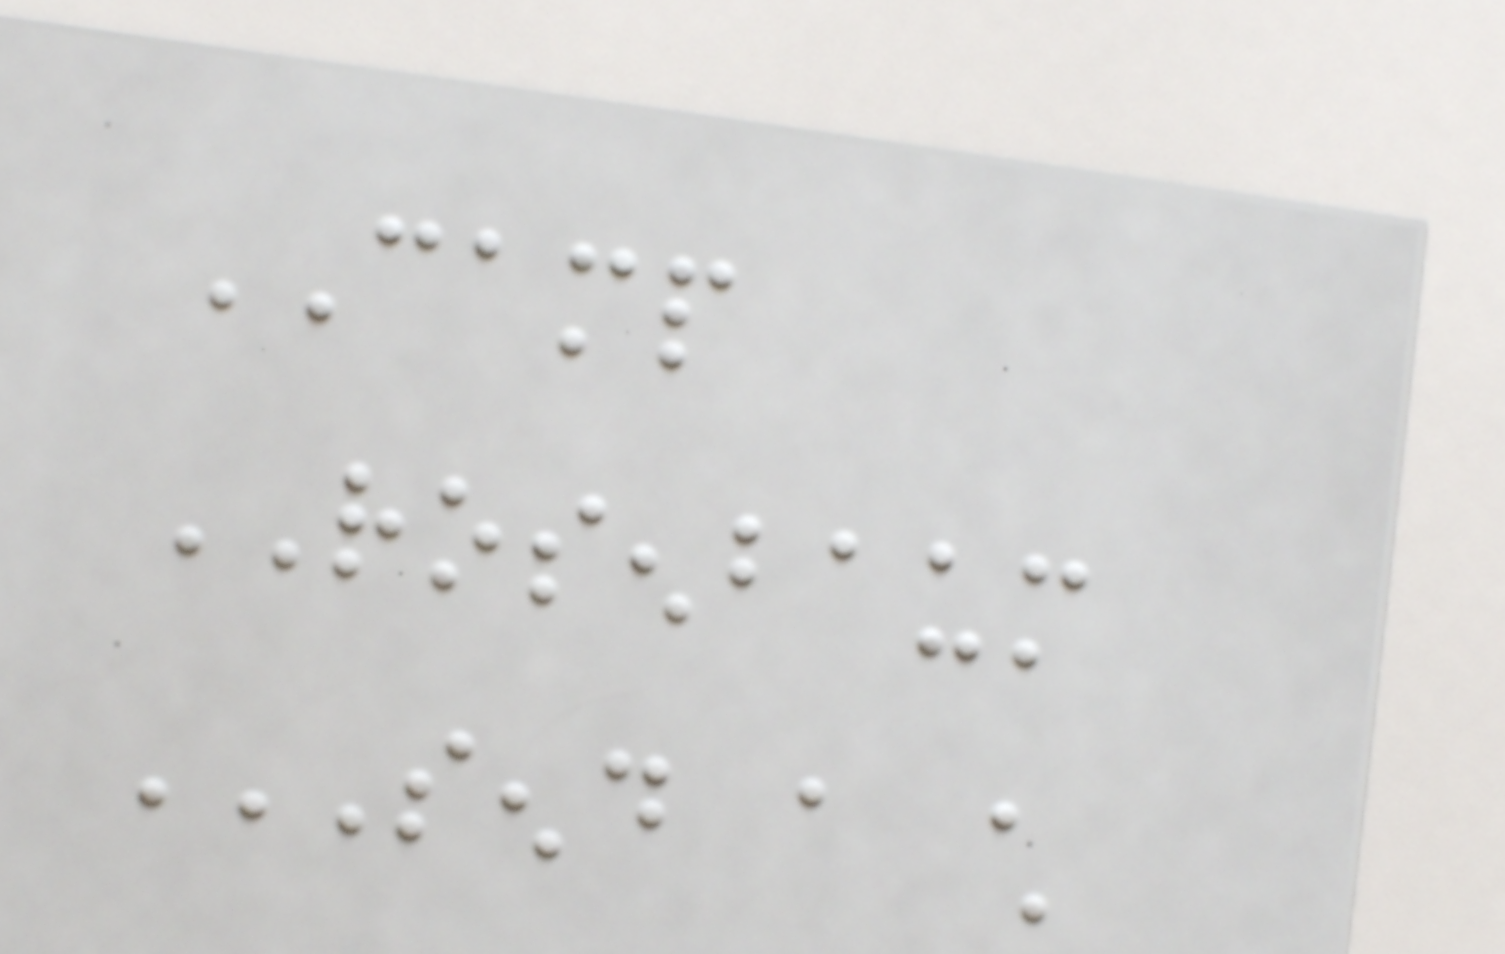CAMP
ROSENBAUM
SEND A CHILD
